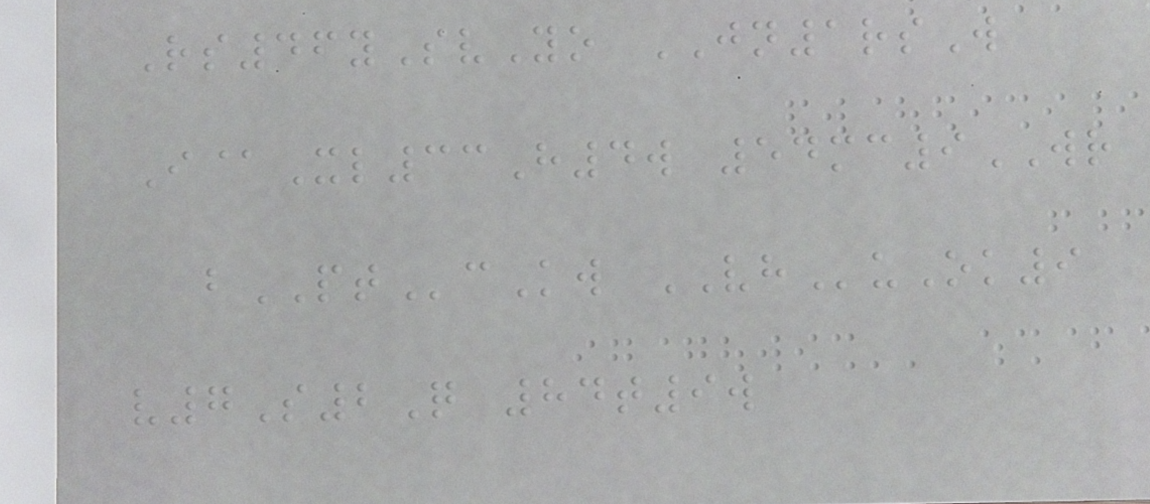Rs46ySvYo JN1rsW
I@Xl33H4w 54mc9WR
bPTcKw VHuOk9
v7S2Q 84t9w
